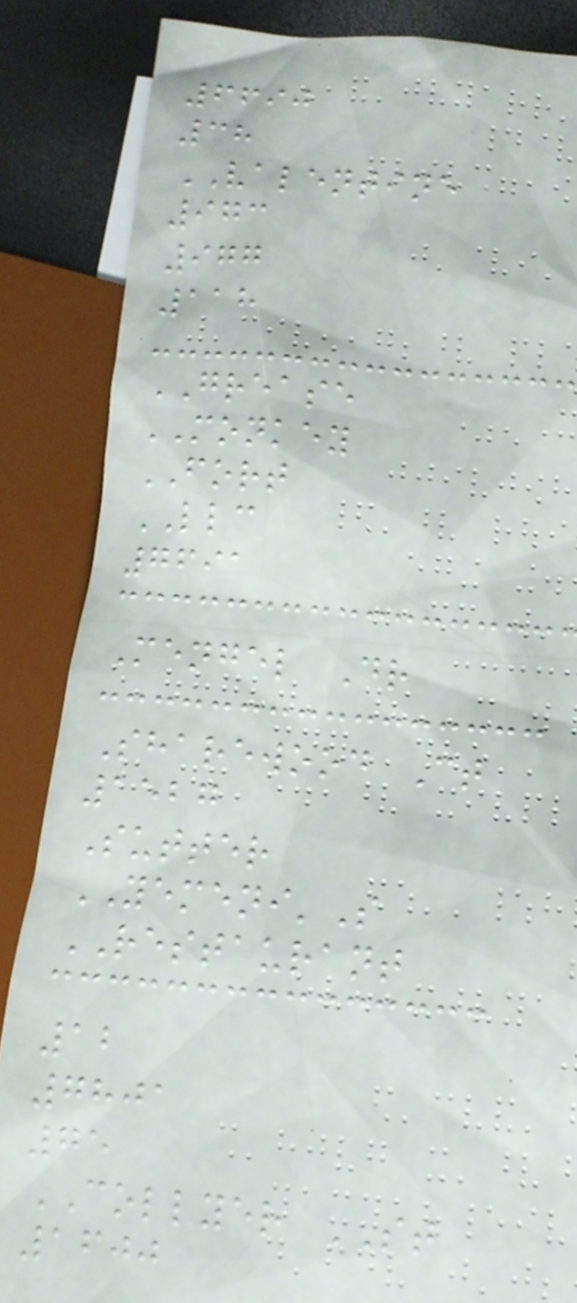6690
38
VALENTINE
973
977
118
GREASE
MONKEY
FORT
LLC
7691
Mengel Dr
Sharewood Ct
1527
Sutter
YEMENI'S
RESTAURANT
12
7801
75
COLLYER ST
1600
